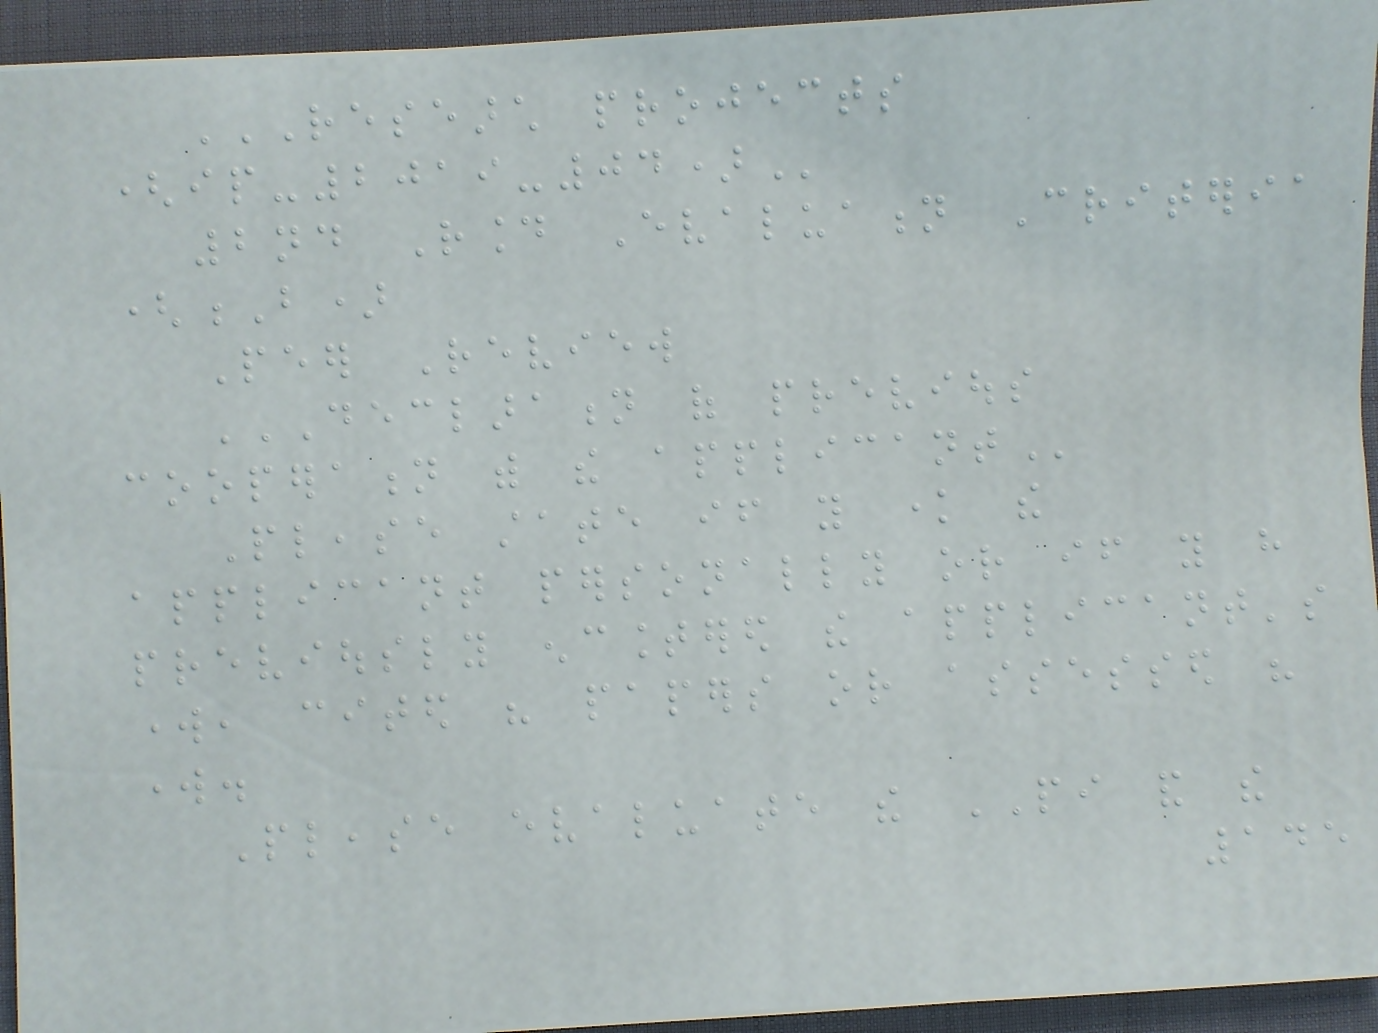RESEARCH PROJECTS
(IP-2019-04)
2nd Round Evaluation Criteria
(B)
Peer Review
DECLARATION OF PREVIOUS
COOPERATION WITH THE APPLICANT
Please state if you know the
applicant personally or if you have
previously encountered the applicant's
work, cited his papers or assessed his
work.
Please evaluate the PI and the
145
